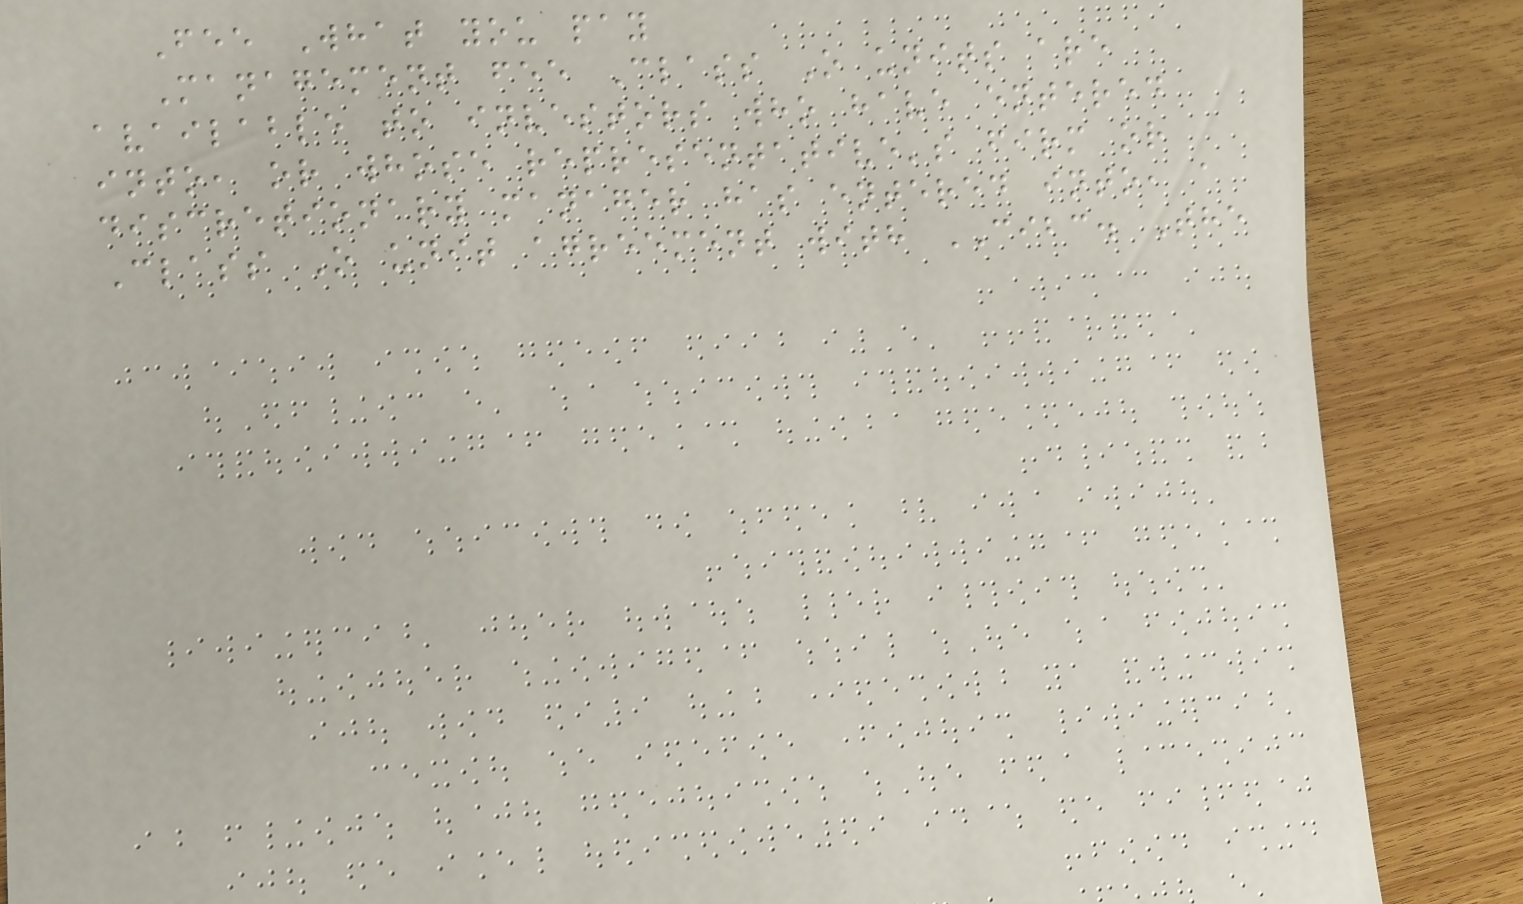Fee What you pay
Management fee Class O units are
available to investors who have entered
into, or whose representative's firm or
discretionary manager has entered into, a
Class O unit agreement with CIBC. The
